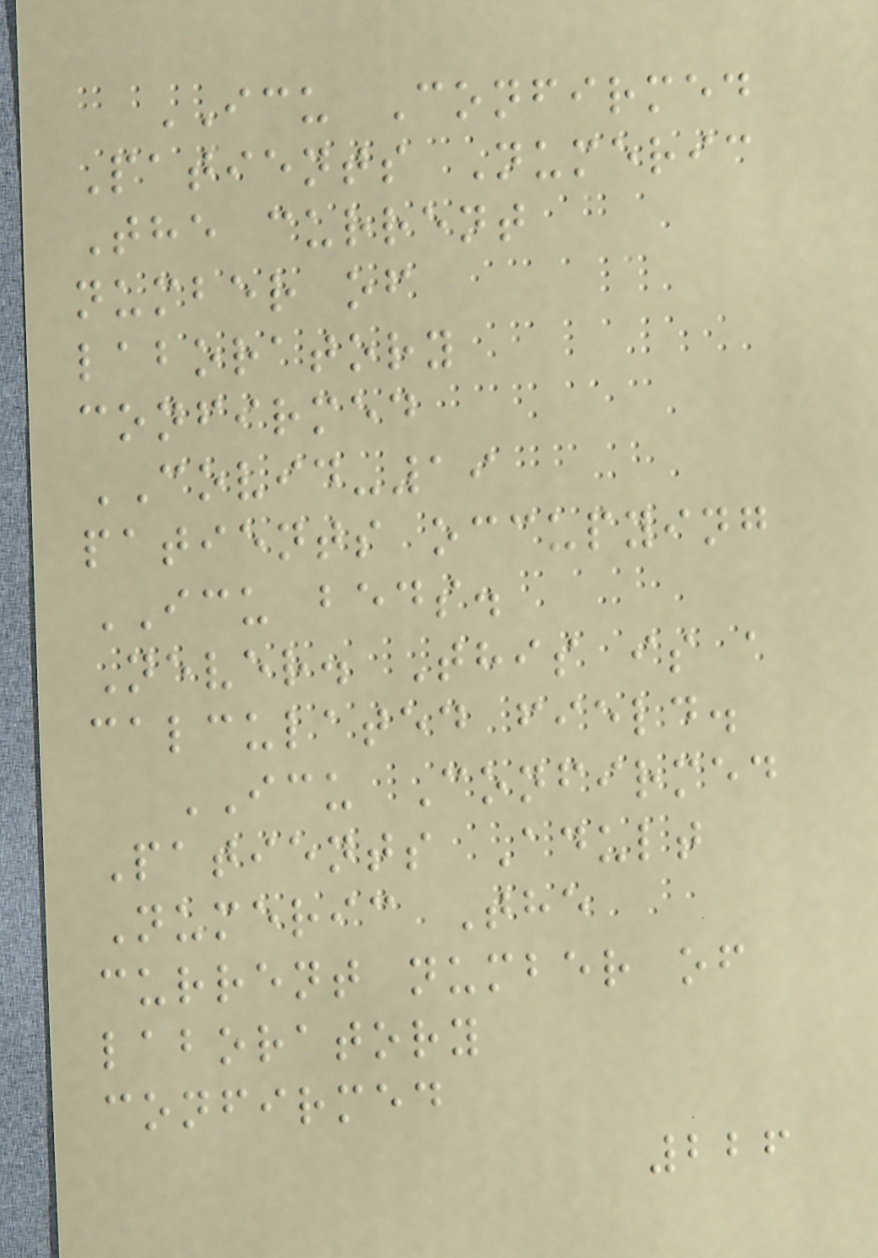ICU Confirmed
Patients Numeric
The current
number of
laboratory
confirmed
COVID-19
patients occupying
ICU beds.
Never. This is a
calculated field.
ICU Confirmed
Patients Adult
Numeric The
current number of
laboratory
confirmed
226
